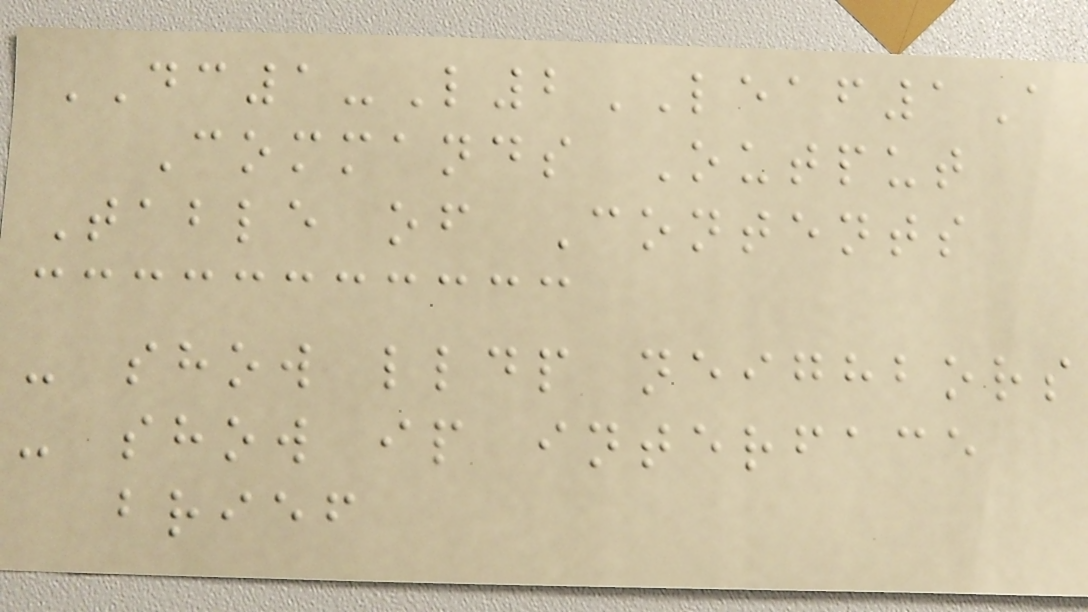DC1-L2LEAF1A
Commands Output
Table of Contents
- show lldp neighbors
- show ip interface
brief
